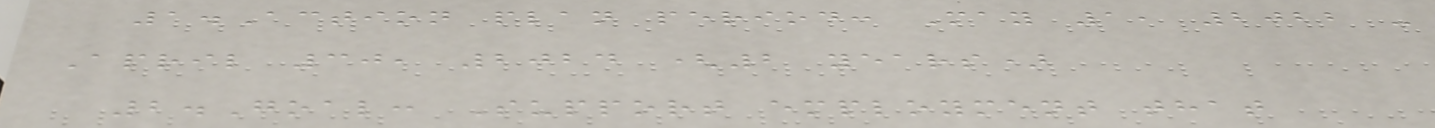1.Action plan period: May 1, 2022 -
April 30, 2024 (2 years)
2.Goal: Support employment that
